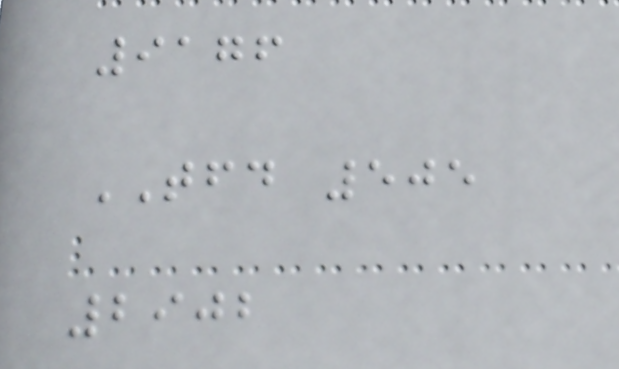9176
TFD 505
2902
